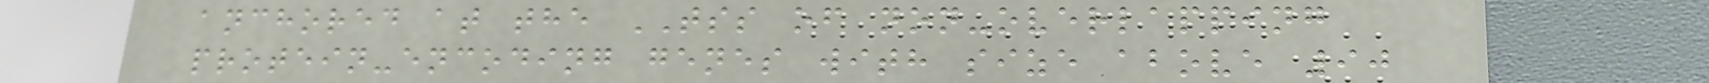anchored at the TSS of non-overlapping
protein-encoding genes with size above 90
